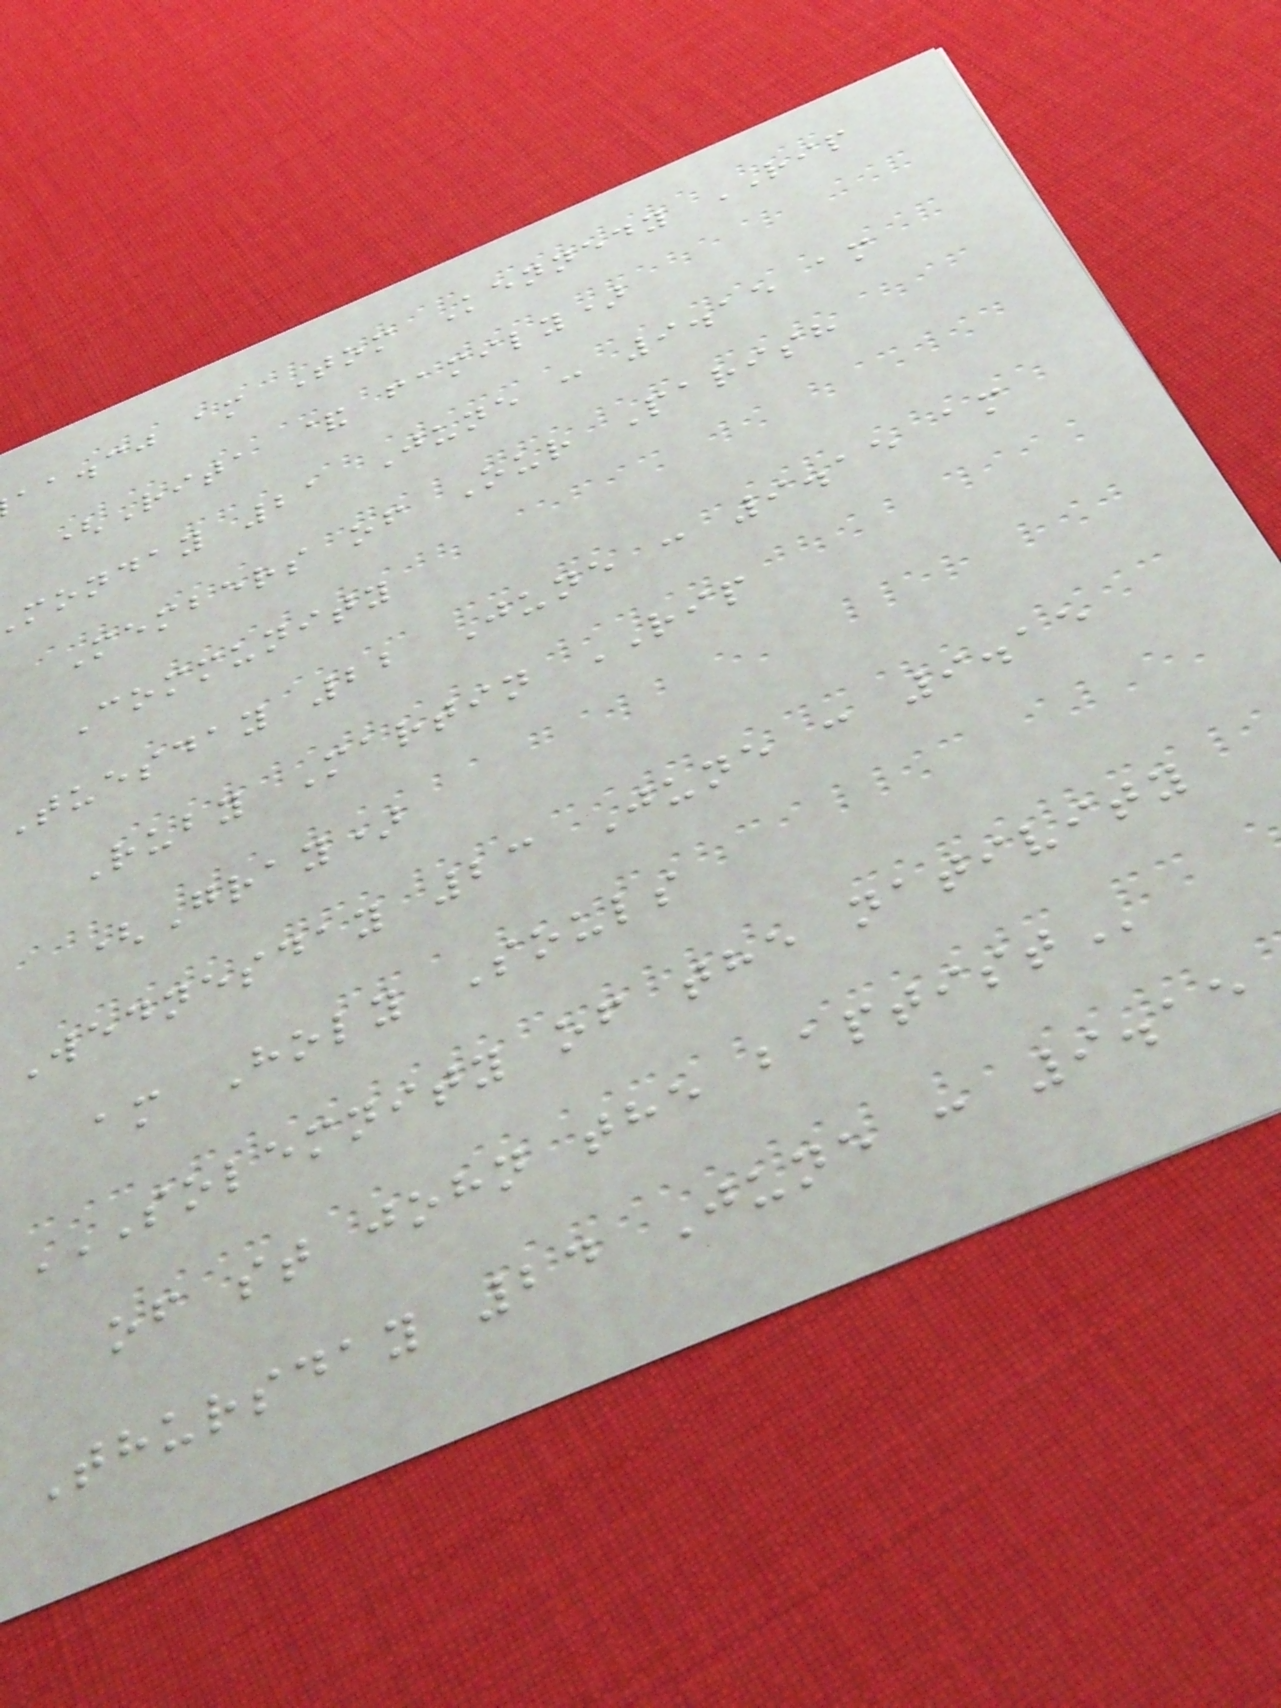aa.cj am Tom Kennedy RIP
(Rita & family)
monday 21 June : 9.15 am
Members of Our Parish
Community
Tuesday 22 June : 9.15 am
Ruby Martin RIP
(Gray)
Wednesday 23 June : 9.15
am Holy Souls
SOLEMNITY OF THE NATIVITY
of st john the
Thursday 24 June : 9.15
